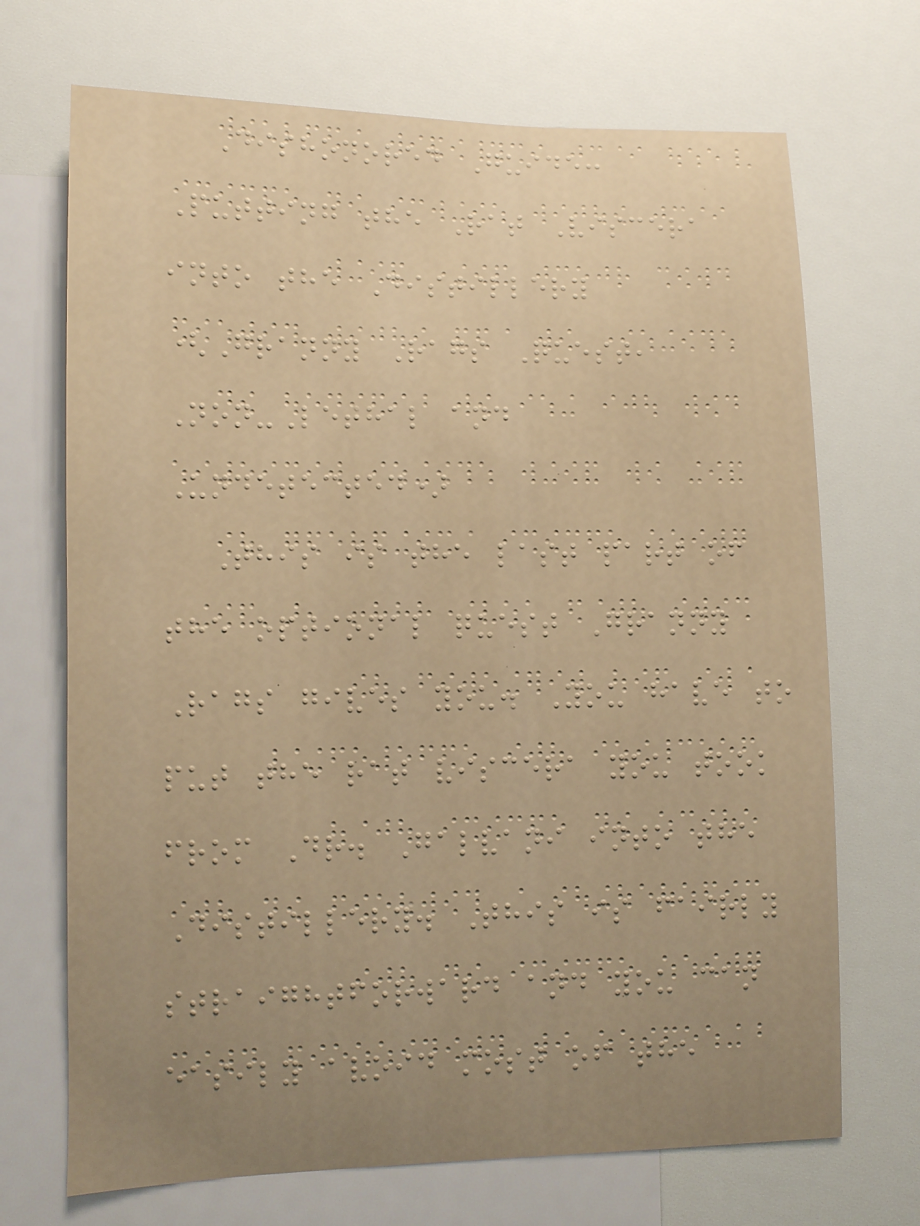Dishonored Guide:
Putting the Rat Viscera
into the Distillery
(Granny Rags Quest,
Non-Lethal and
Undetected)
This is the last part of
the optional quest Granny
Rags gives you. You have to
put the rat viscera you took
from Dr. Galvani into the
Distillery. This is fairly
straightforward and you can
easily avoid most of the
